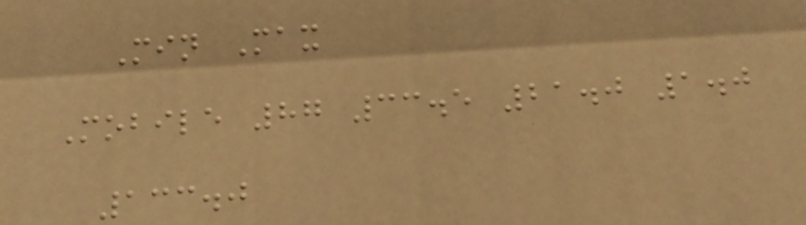Min Max
Mobile 87 33.5 21.0 1.0
133.0
